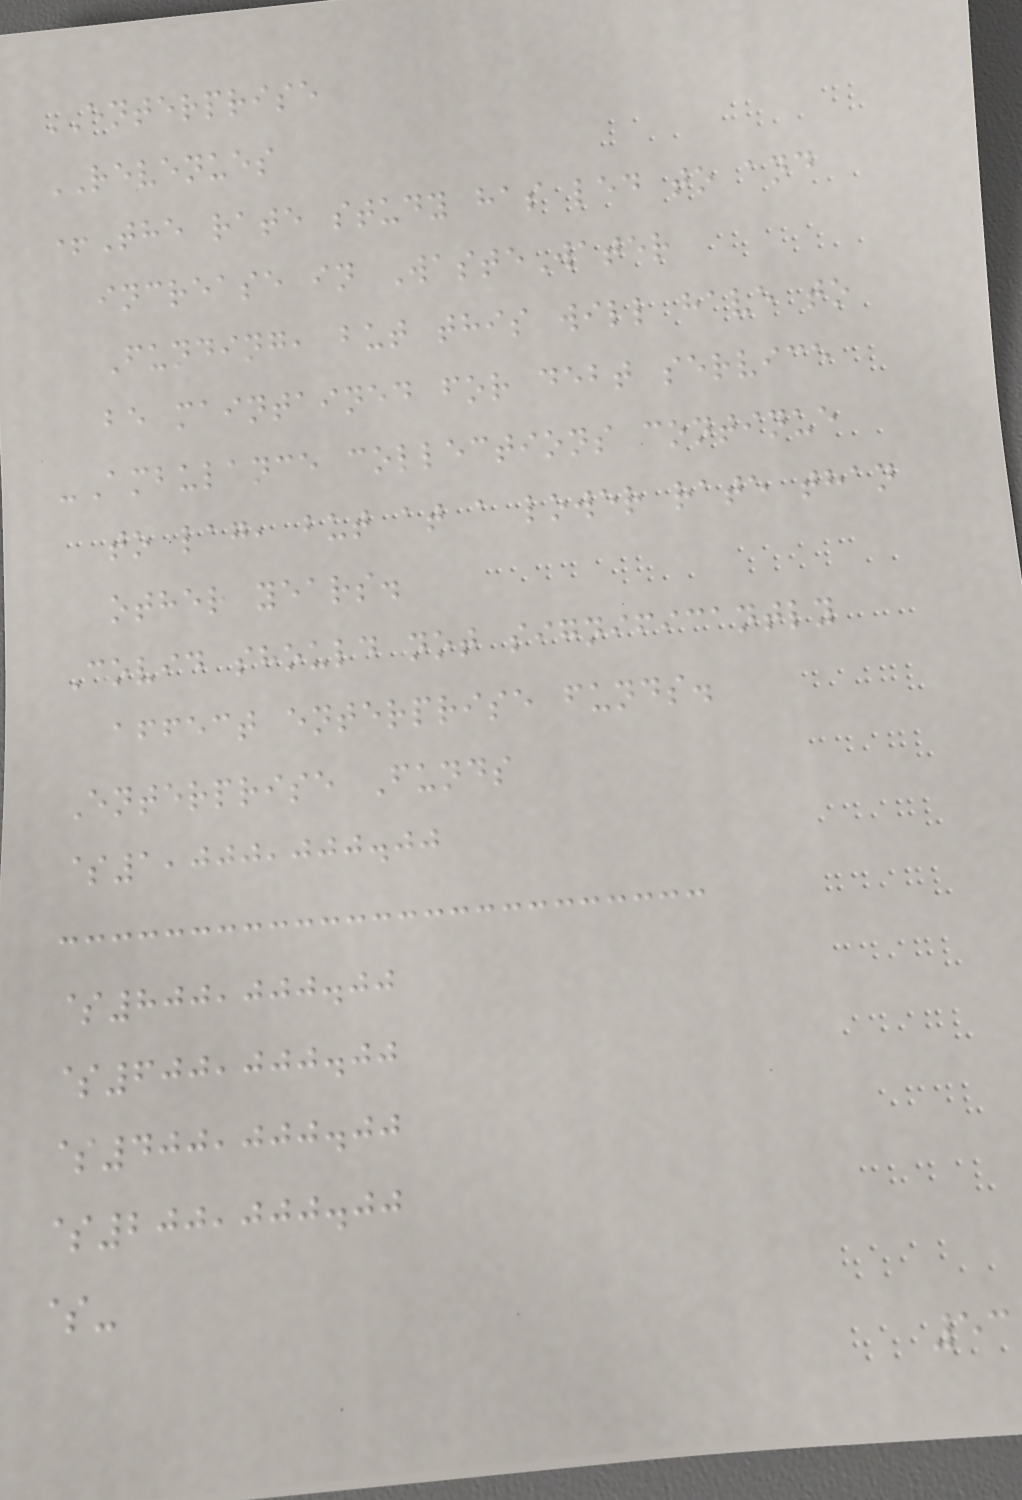ENTERPRISE
REVENUES
+The rate study has led to and
increase in WasteWater
Funding, but this will have to
be maintained for debt service
-Ambulance collections continue
to lag, but at a lower rate than
other years.
Covid should not significantly
affect enterprise funds.
Enterprise Funds
$1,000,000.00
$800,000.00
$600,000.00
$400,000.00
$200,000.00
$-
53
